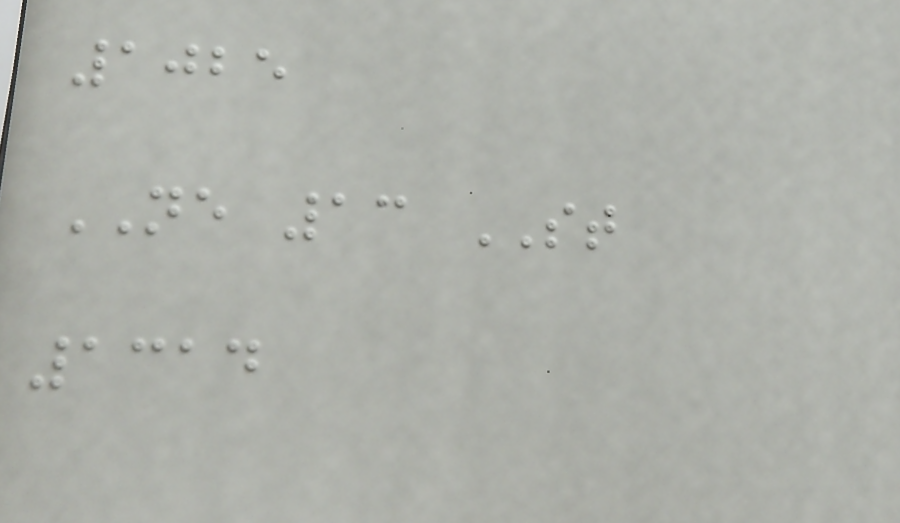1025
NE 13 ST
1314
